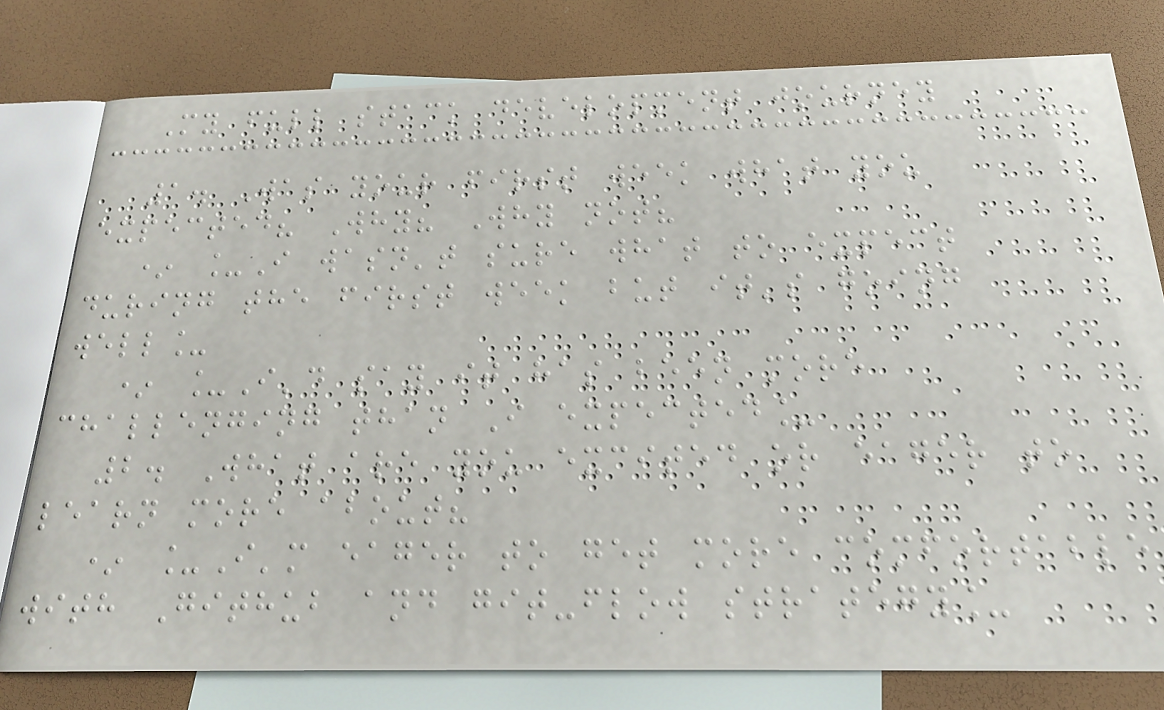My full stack development journey
1. Was your first week what you
expected? Why? Why not?
* _I wasn't sure what to expect
during the first week but it's going
well_
* _I'd say it has been more
challenging than I expected_
2. What are you excited or eager to
learn more about?
* _I'm eager to get more comfortable
with Github and git-flow strategy_
